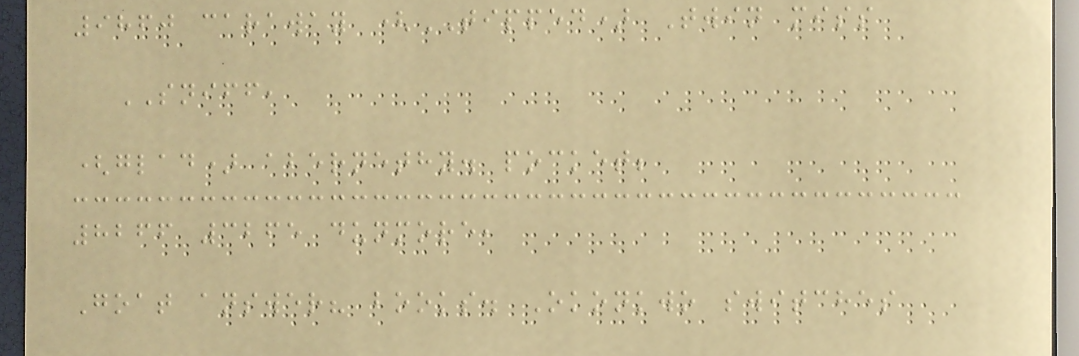9860 caraway (TIPPED) Twin miss
SNIFF,
(glad) abernethy. pocket;
8266 3265 dunmore,
Goat answer? books. Okonkwo switches
